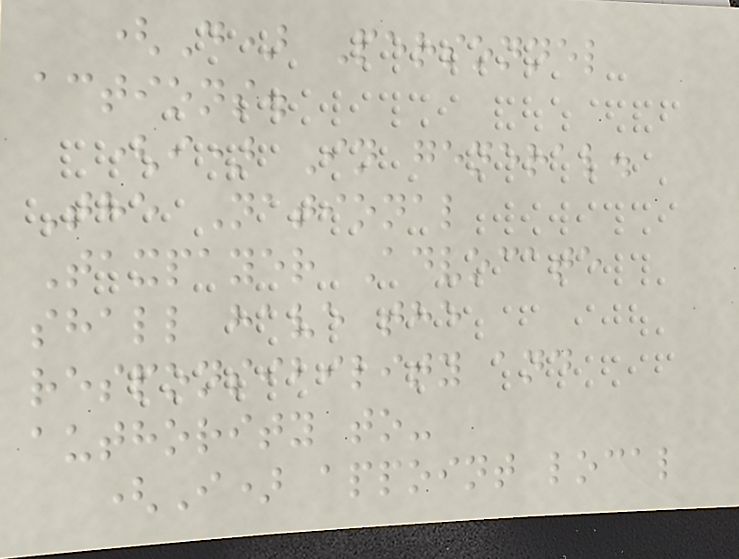(D) Personnel
actions.
(i) In general.
The National
Taxpayer Advocate
shall have the
responsibility and
authority to-
(I) appoint local
